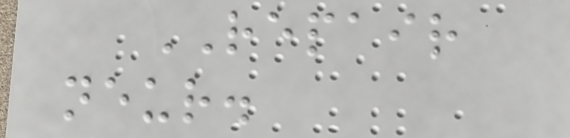REPAIR
neur.
